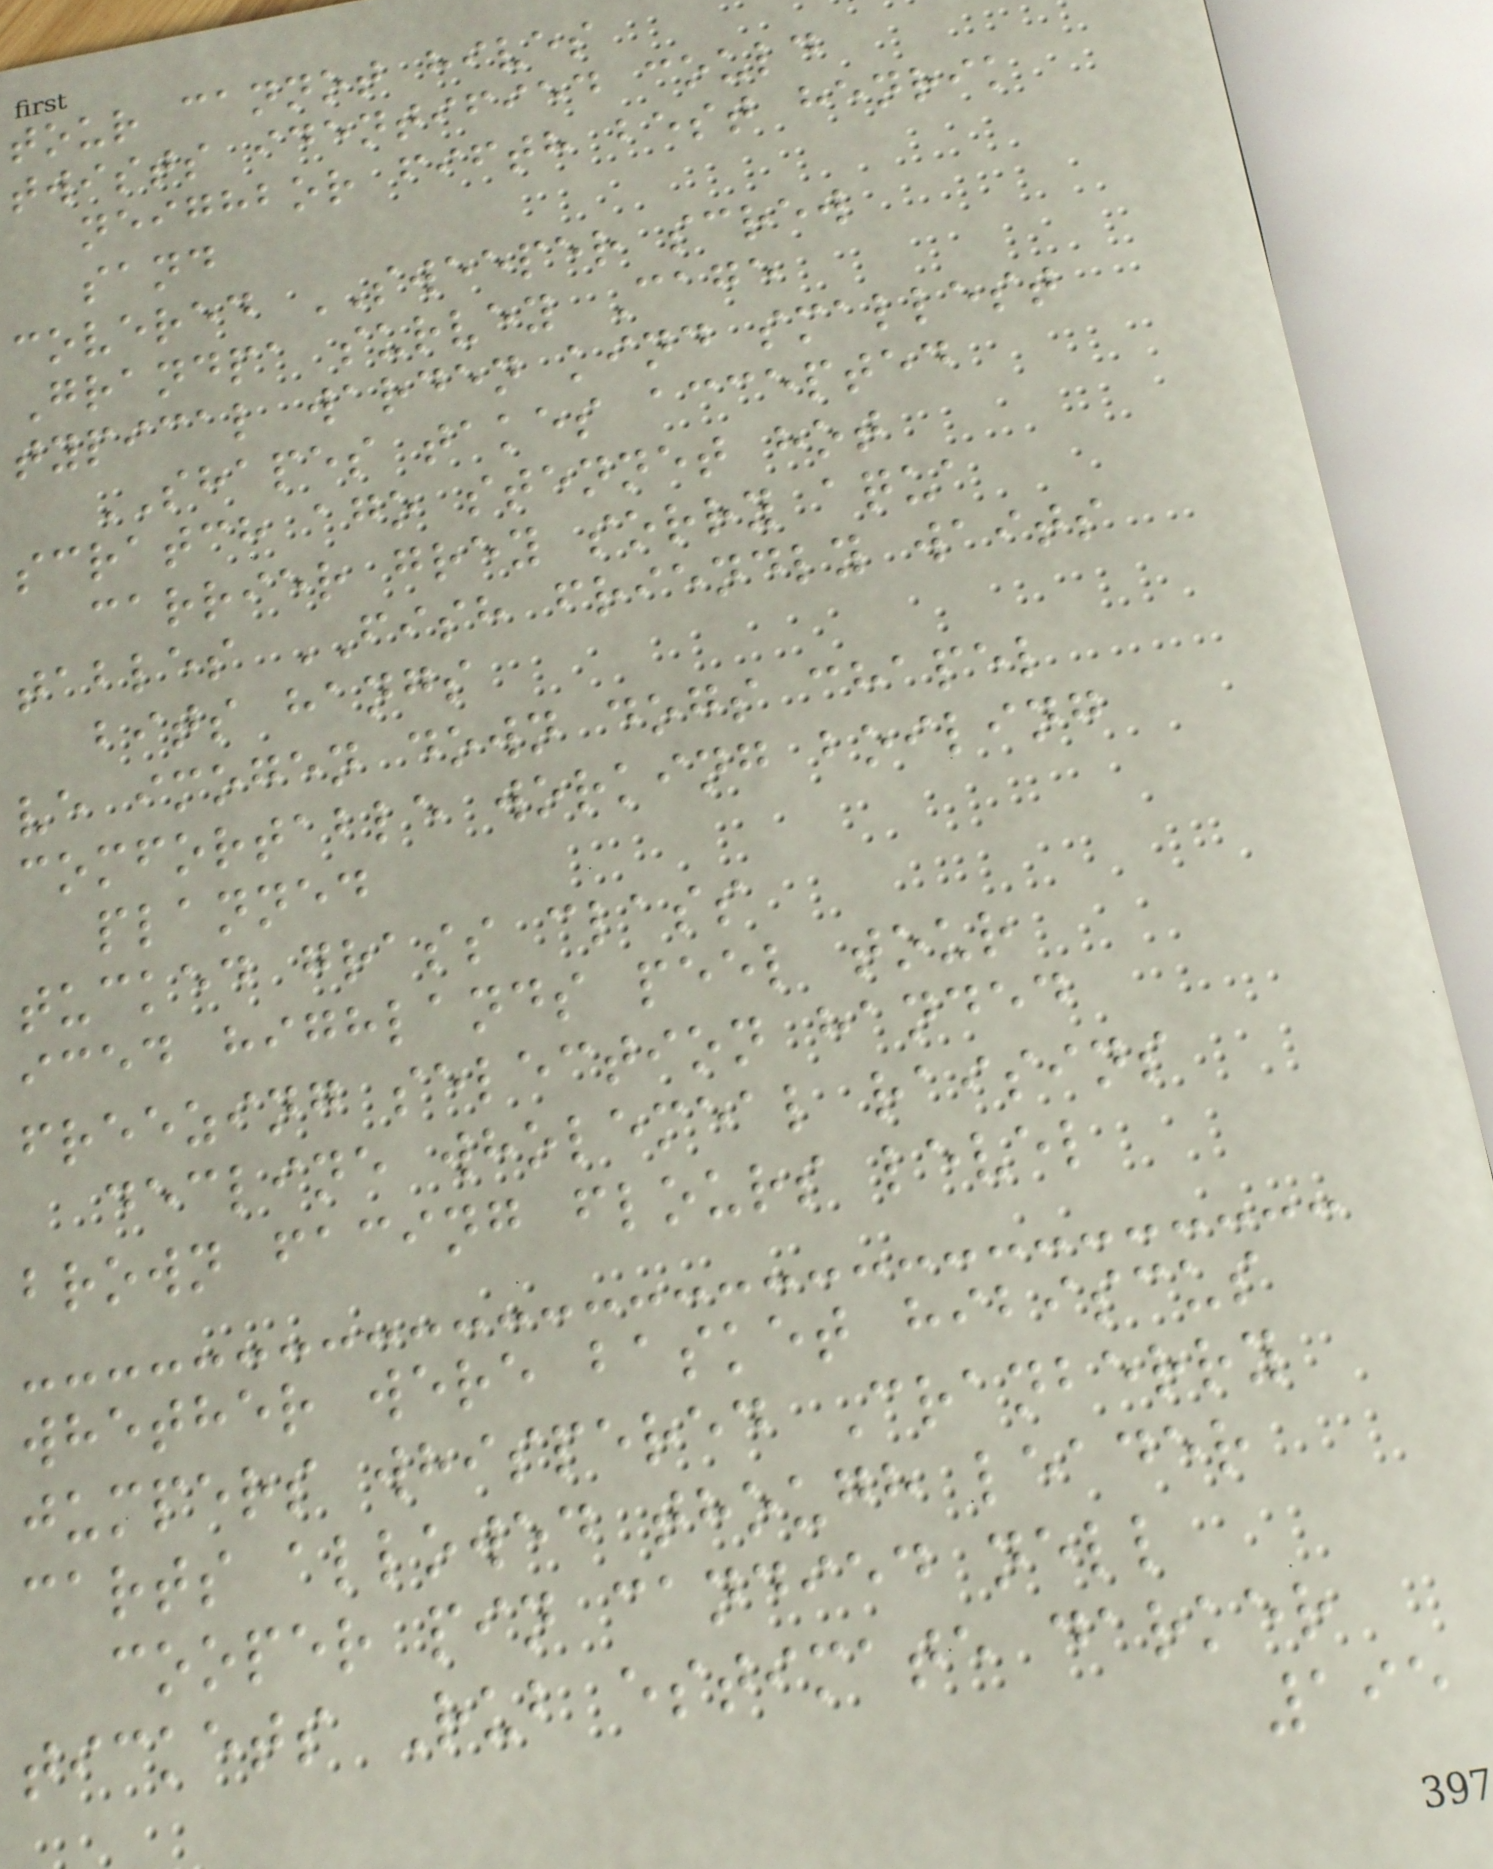tour cannot hives
twists identified could
neighbor fifth best henrik
sand
covered SWEEPER screw
Grandpa survey Cage
typical warden kind smallest
SHAPES takes accepted
scratch ago stennet hot
carrier grey sorry aqua
tables FISH friendly waits
bits hangs
ve imogen down dogs chapel
comfortable working boiling
planned
tucked grass class
iced highlands peel tour
freezing selection handed
decline wholemeal raisins
brown facing flours level
whether were basket hibiscus
jumpers whispered Cranberry
carts allowed though leader
cooper pin candied nell
tickets Rub estimate darker
195
